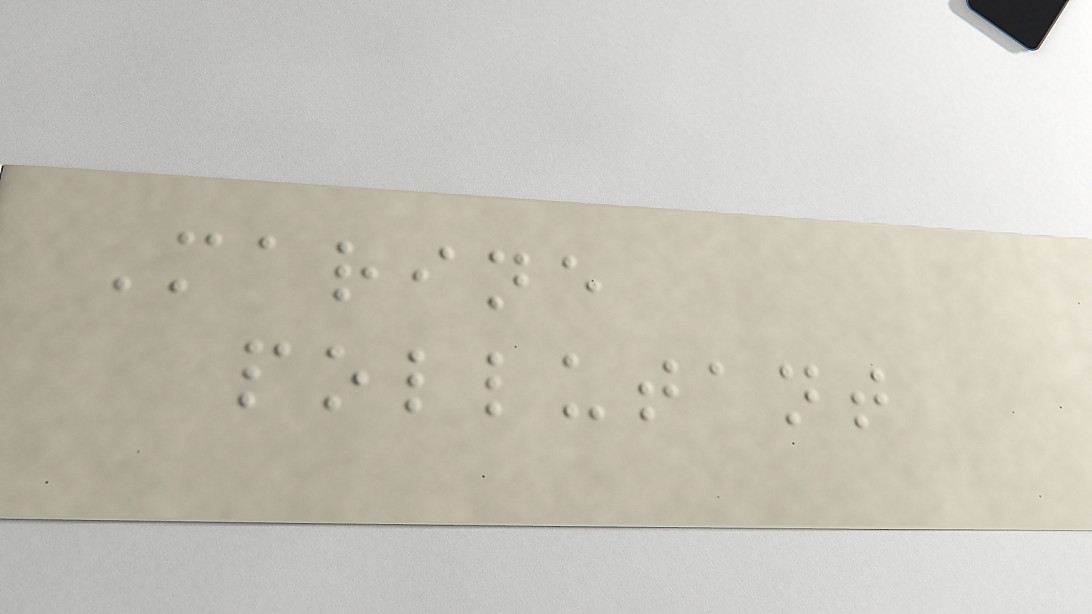Marine
pollutant
